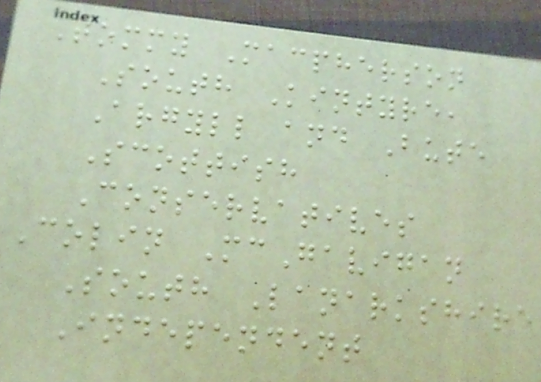Tommy Macpherson
South Kintyre,
Argyll and Bute
Scottish
Conservatives
Colin McGavigan
South Lanarkshire
Independent
